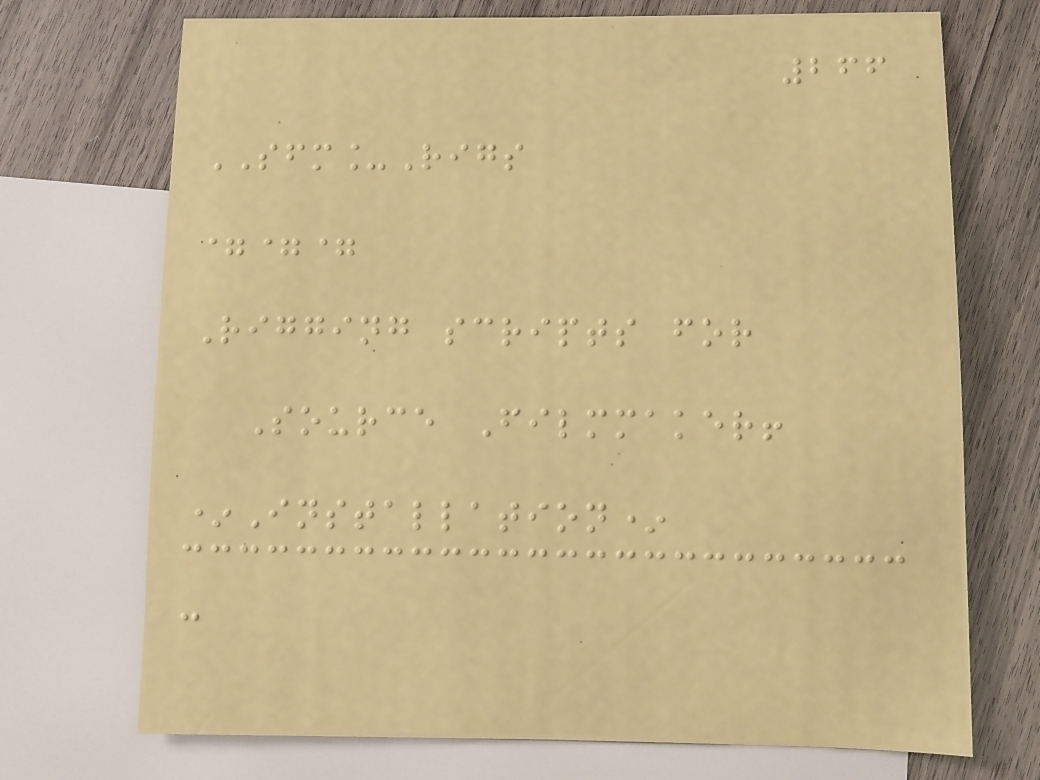266
SFM_Rigs
===
Rigging scripts for
Source Filmmaker!
*Installation*
-
